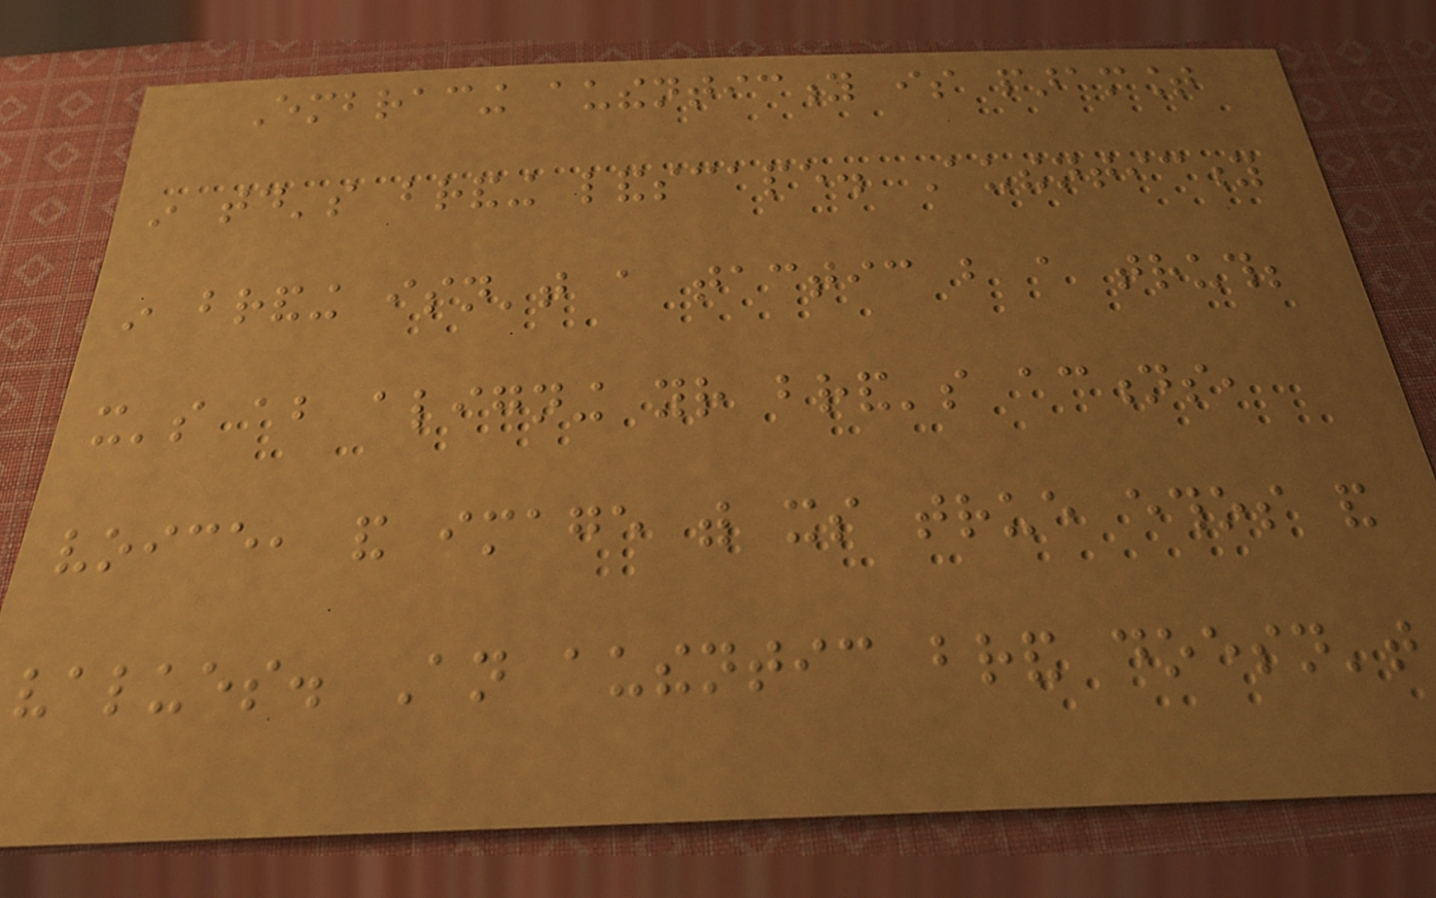Embracing authenticity is paramount
in today's branding landscape. Authenticity
in branding isn't a tactic but a truth;
it's about aligning your brand's actions,
voice, and image with its true ethos and
values. An authentic brand doesn't
